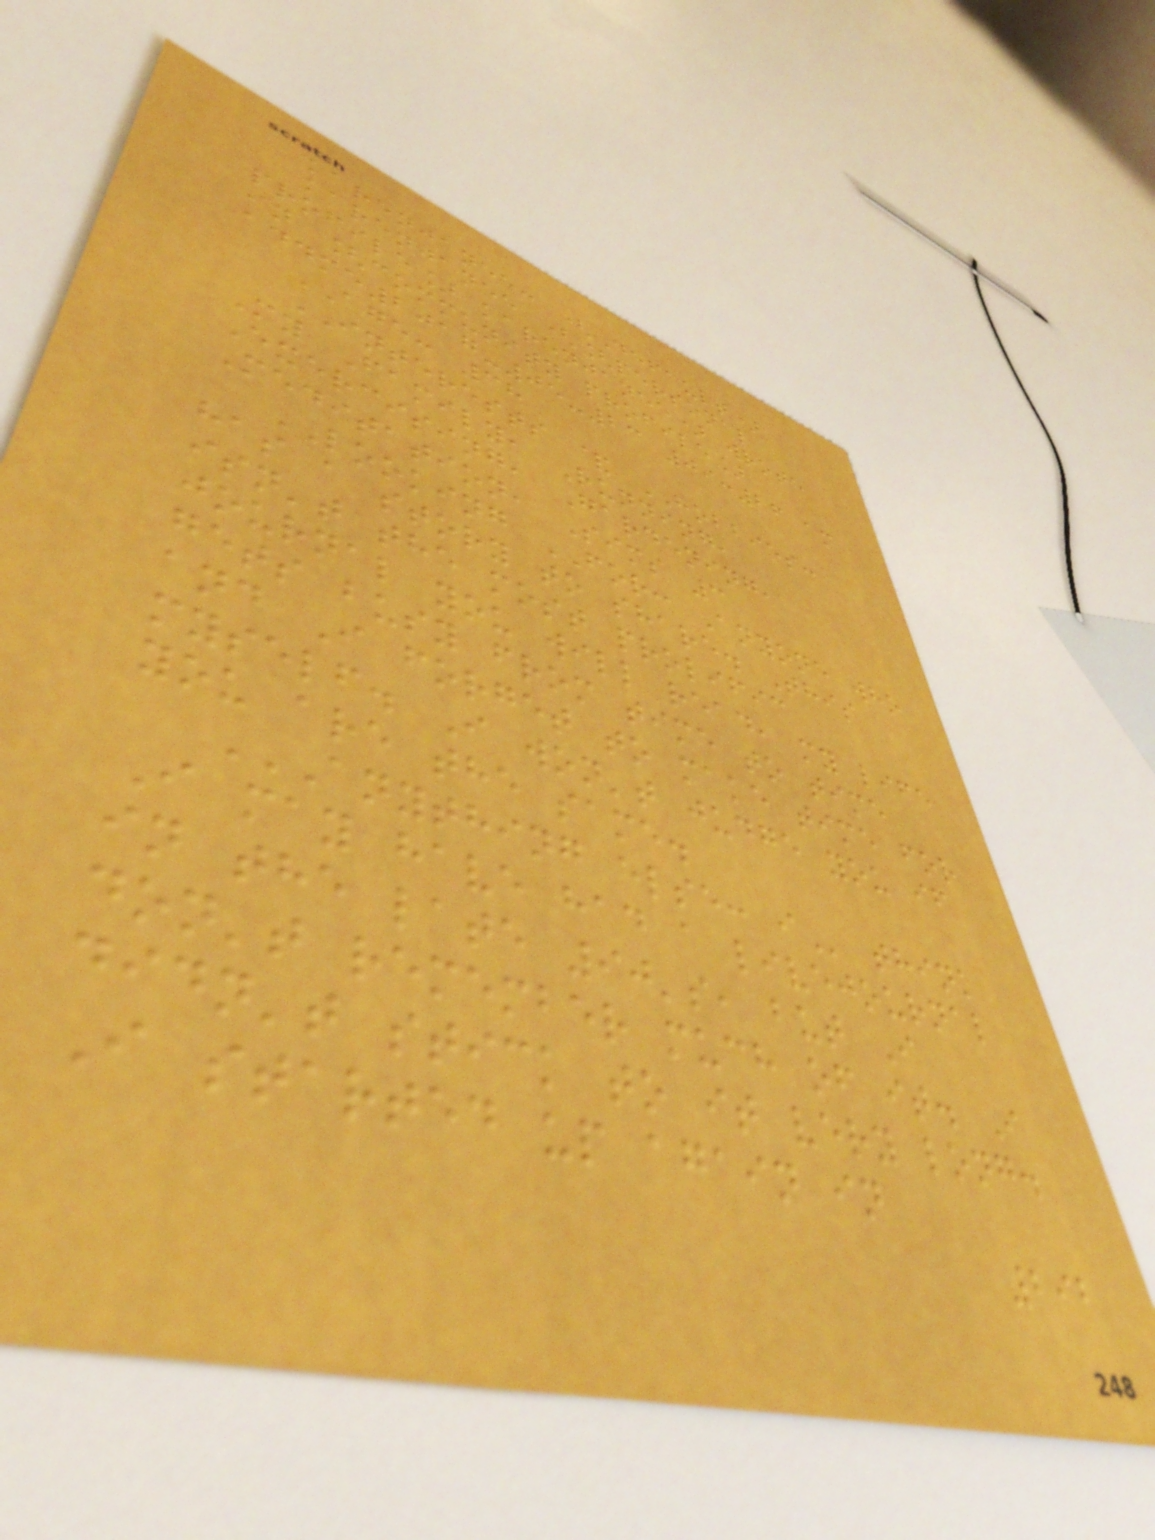karenjanee: (Default)
karenjanee ([personal
profile] karenjanee) wrote
in [community profile]
addme2017-05-23 09:26 am
AGE: 38
INTERESTS & HOBBIES:
My Family, Running,
Exercising, Gardening,
Meditation, Sims 3
LOOKING FOR: Anyone who
has a story to share. This
isn't the most prolific
journal you will read, my life
gets busy from time to time
and I forget to make time for
myself. I won't judge you if
you are the same.
ANYTHING ELSE: I think
I may have had a livejournal
in the late 90's, but I
don't remember much of it. I
didn't stick to it very long.
I started up again in
292
